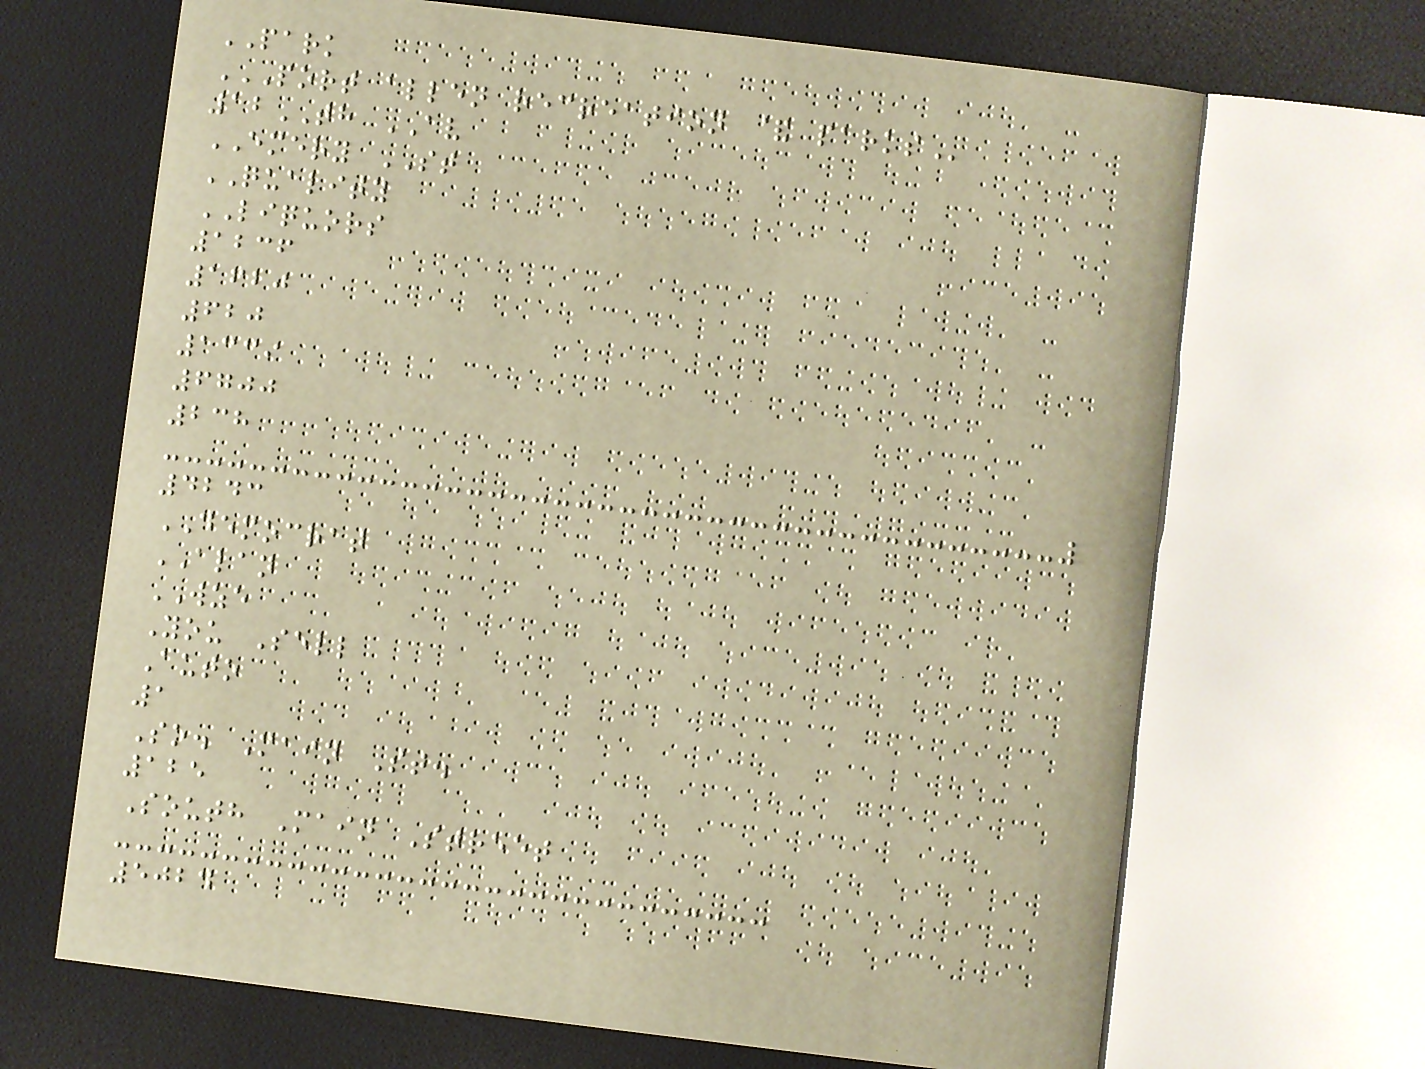PARK
PORT ALLEN RECREATION & PARKS
12TH AV
EMERY ST
QUALITY
LIQUORS
1236
1620
620
1339
6700
238
4243
DEMOCRAT
ALAN
WZE
You Sell
Auto
1
So. Main St.
125
South Main Street
5024
